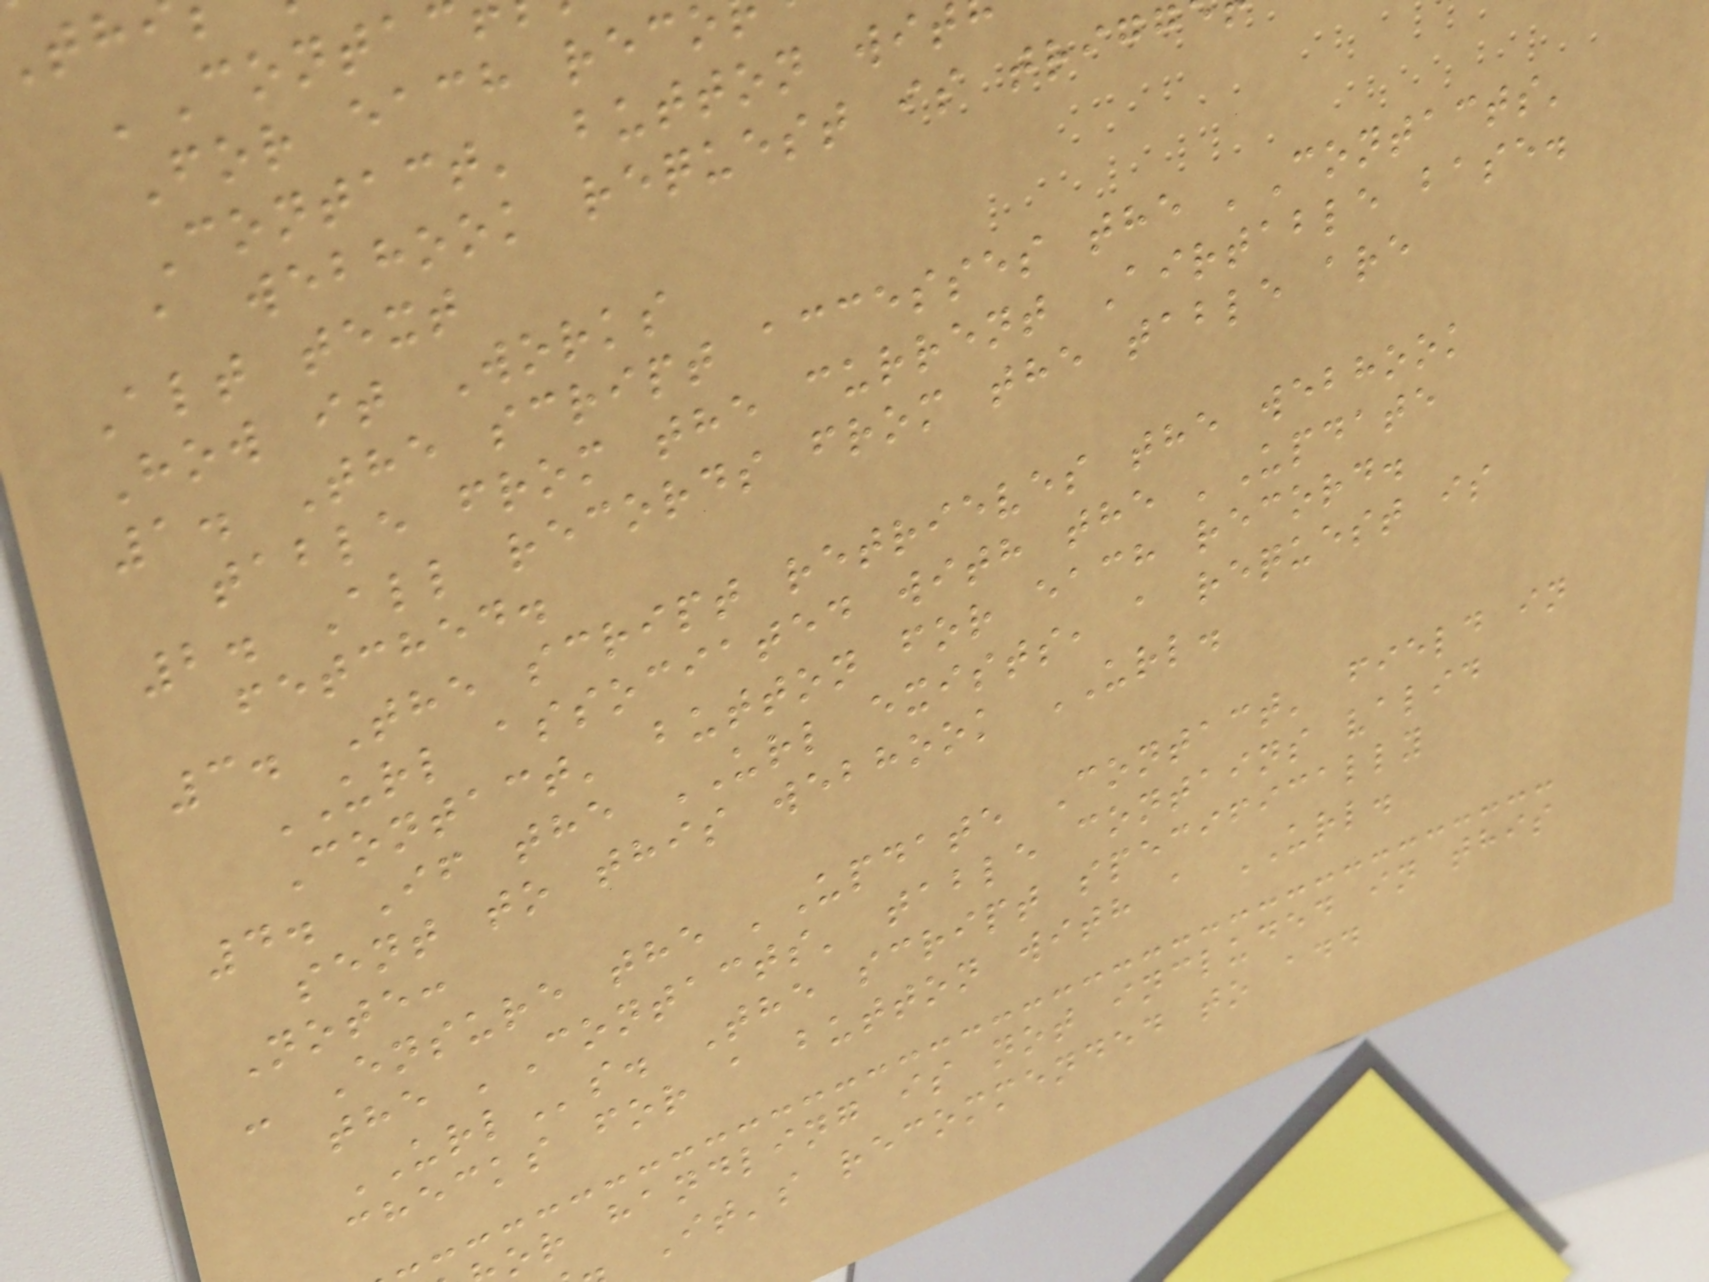For each reco
Contact' button wit
a webhook request is trigg
Alt text
How it Works
1. The script accesses the 'Contacts'
table from the current Airtable base.
2. All records from the table are
fetched.
3. The script retrieves the webhook
URL associated with the 'Update
Contact' button for each record.
4. If the URL exists, a request is
sent to this webhook URL.
Note:
- Ensure the 'Update Contact' field in
the 'Contacts' table contains valid
URLs. The script specifically
checks for a button with a URL.
or handling is not included in this
It's recommended to add
